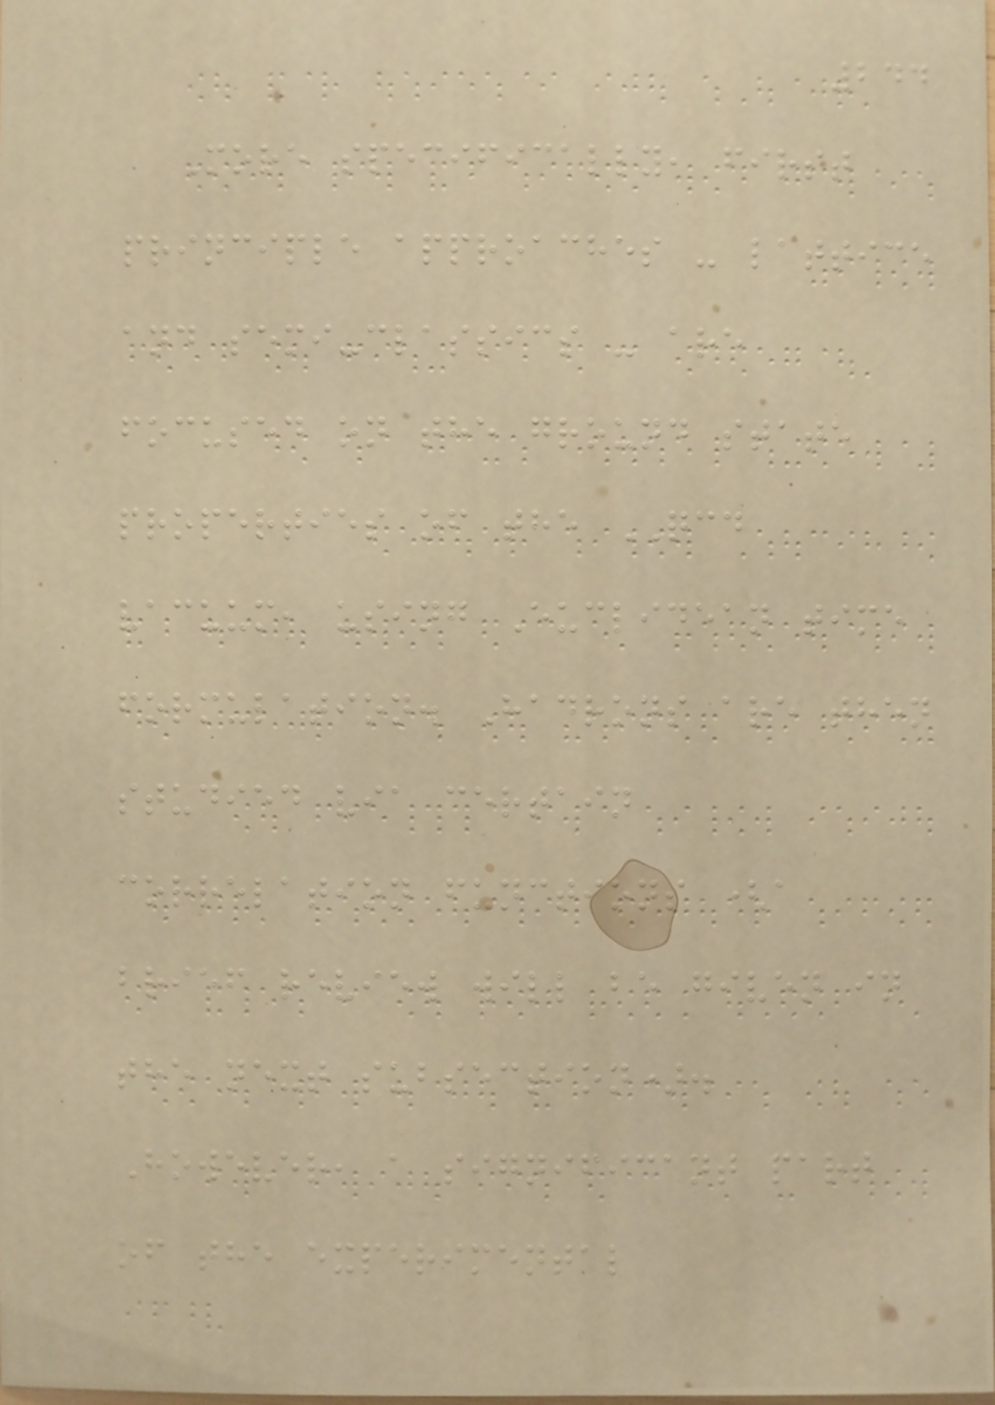244
More specifically, first
principle approaches - lattice
and semi-classics - are
focused on the ground state
properties of the QCD
vacuum, using Euclidean time
formulation. Hadrons are then
studied via certain
correlation functions (a
brief review will be given in
the next subsection).
However, a significant part
of the experimental
